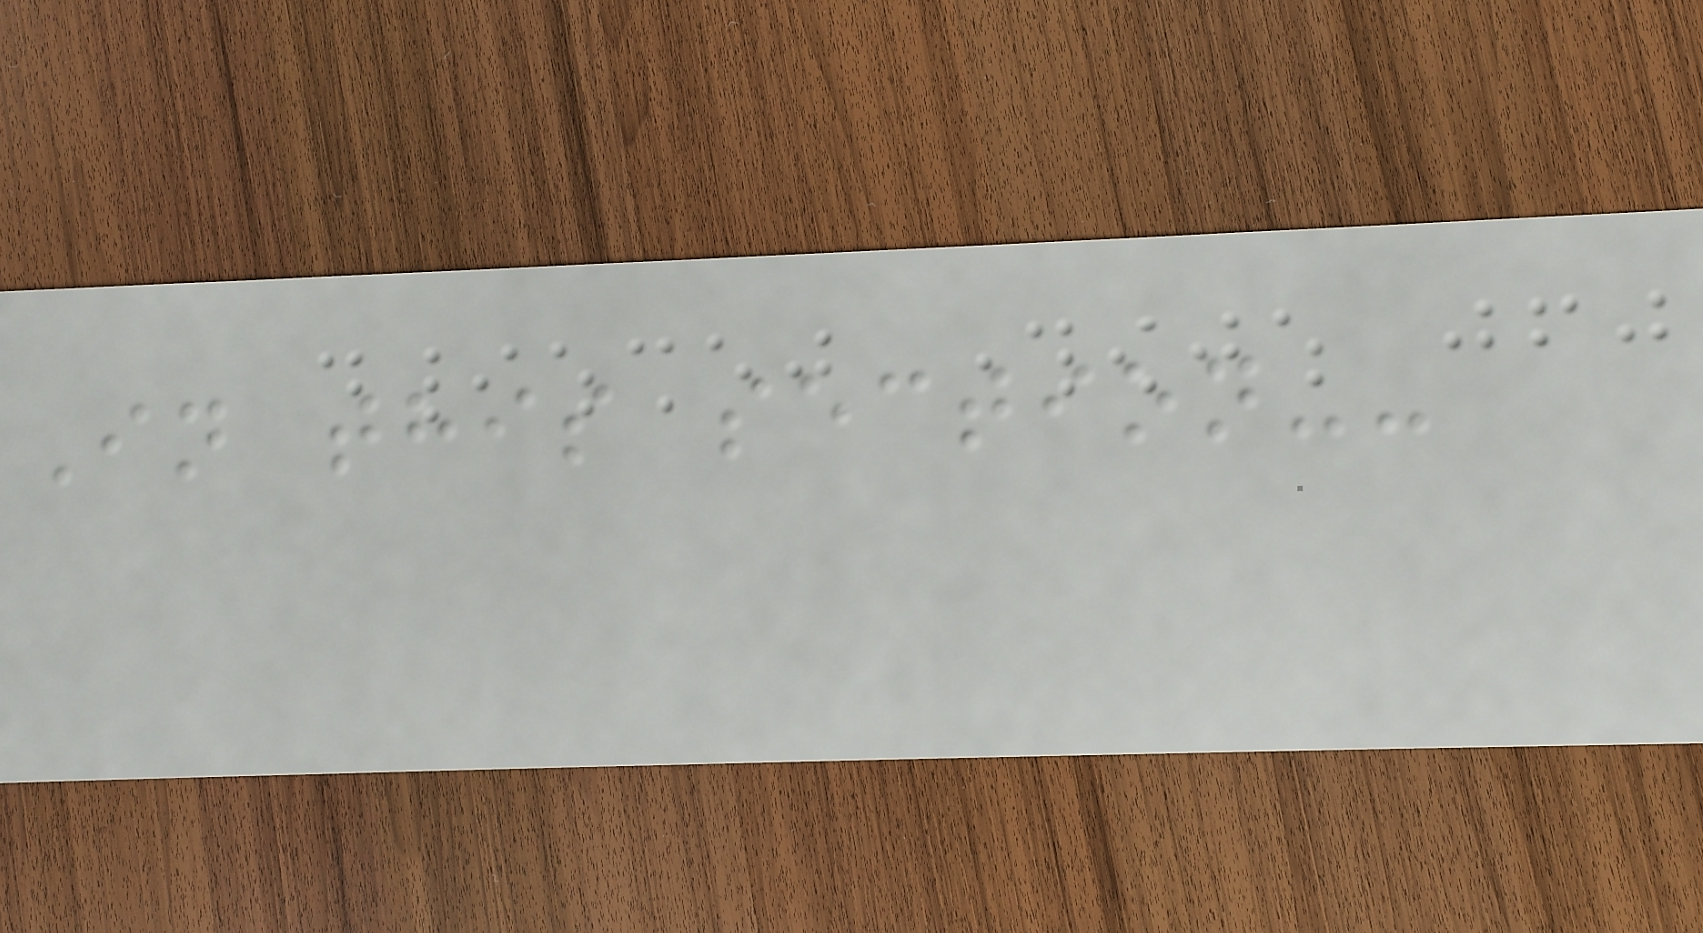In this section--
